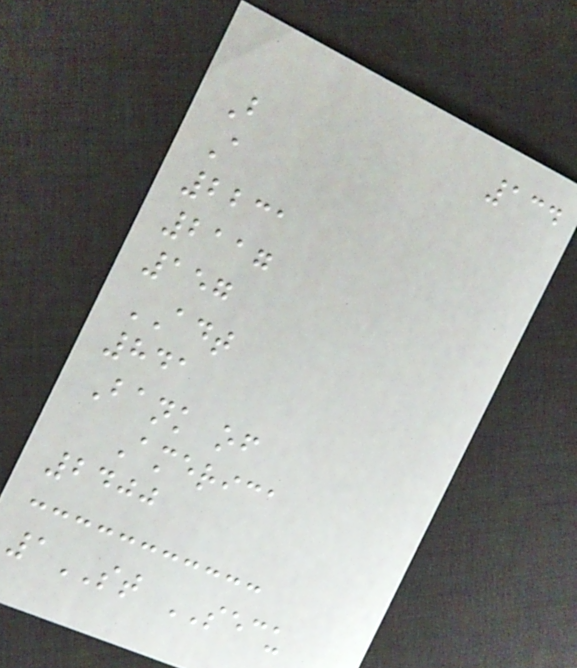134
B
A
2231
2117
157
ADT
841
Bank of
America
2400
1ST SECU
